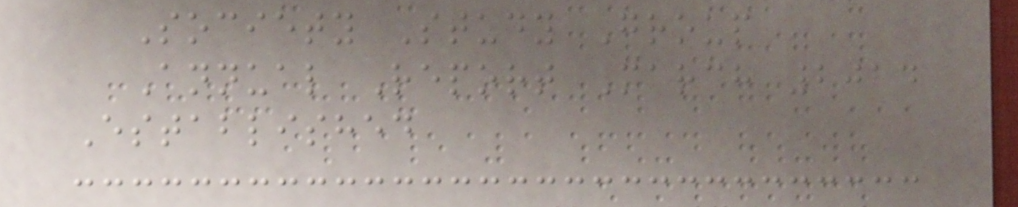Society Study Group
Annual Report March 2014
Established
